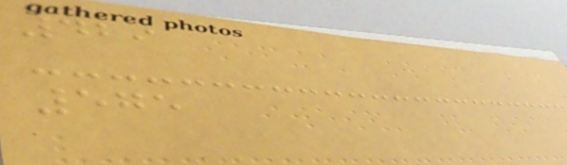429
575
